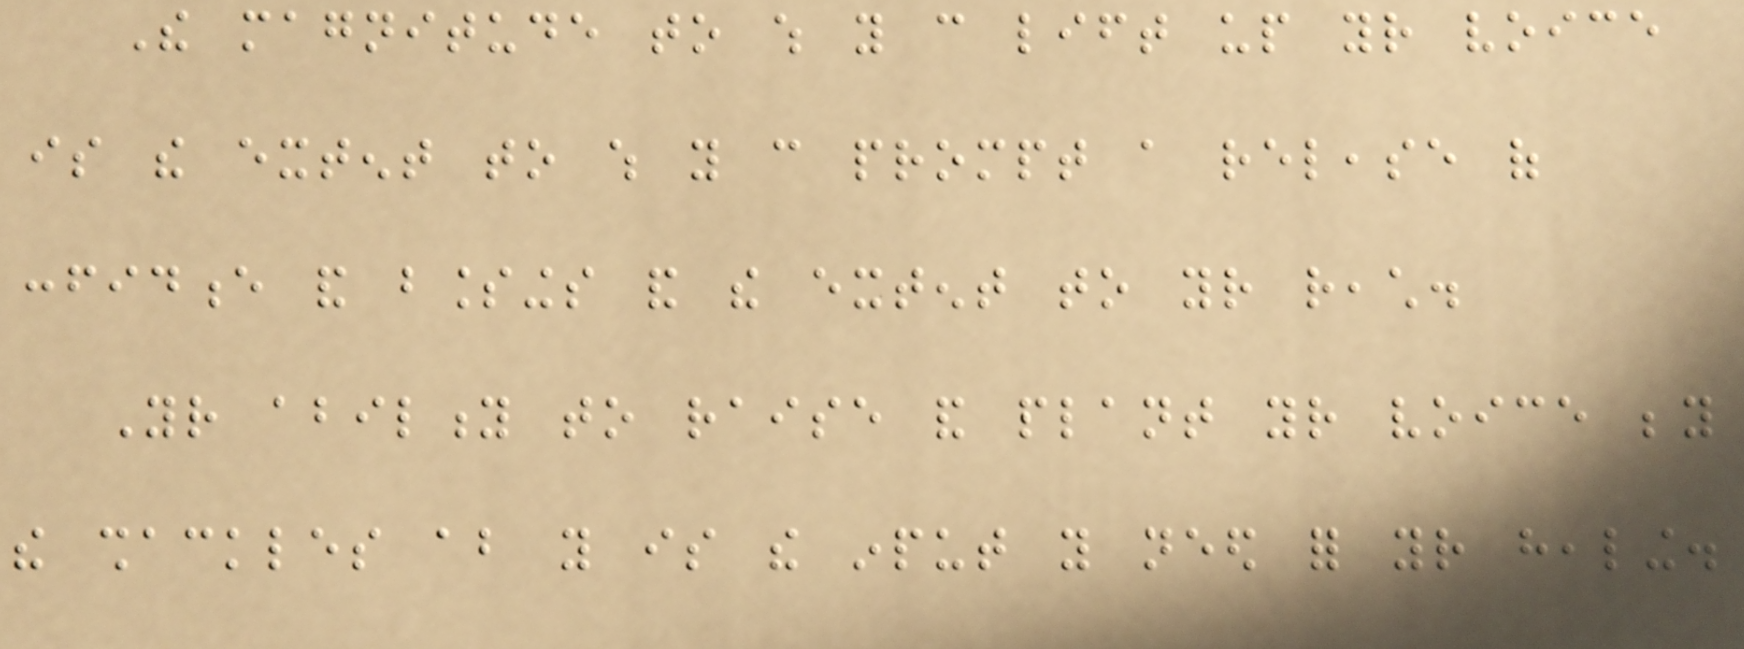The magnitude to which you can lift up your voice
is the extent to which you can prompt a release of
confidence and blessings and the extent to your reach.
Your ability to raise and plant your voice beyond
the shackles about you is the input you need for your healing.
